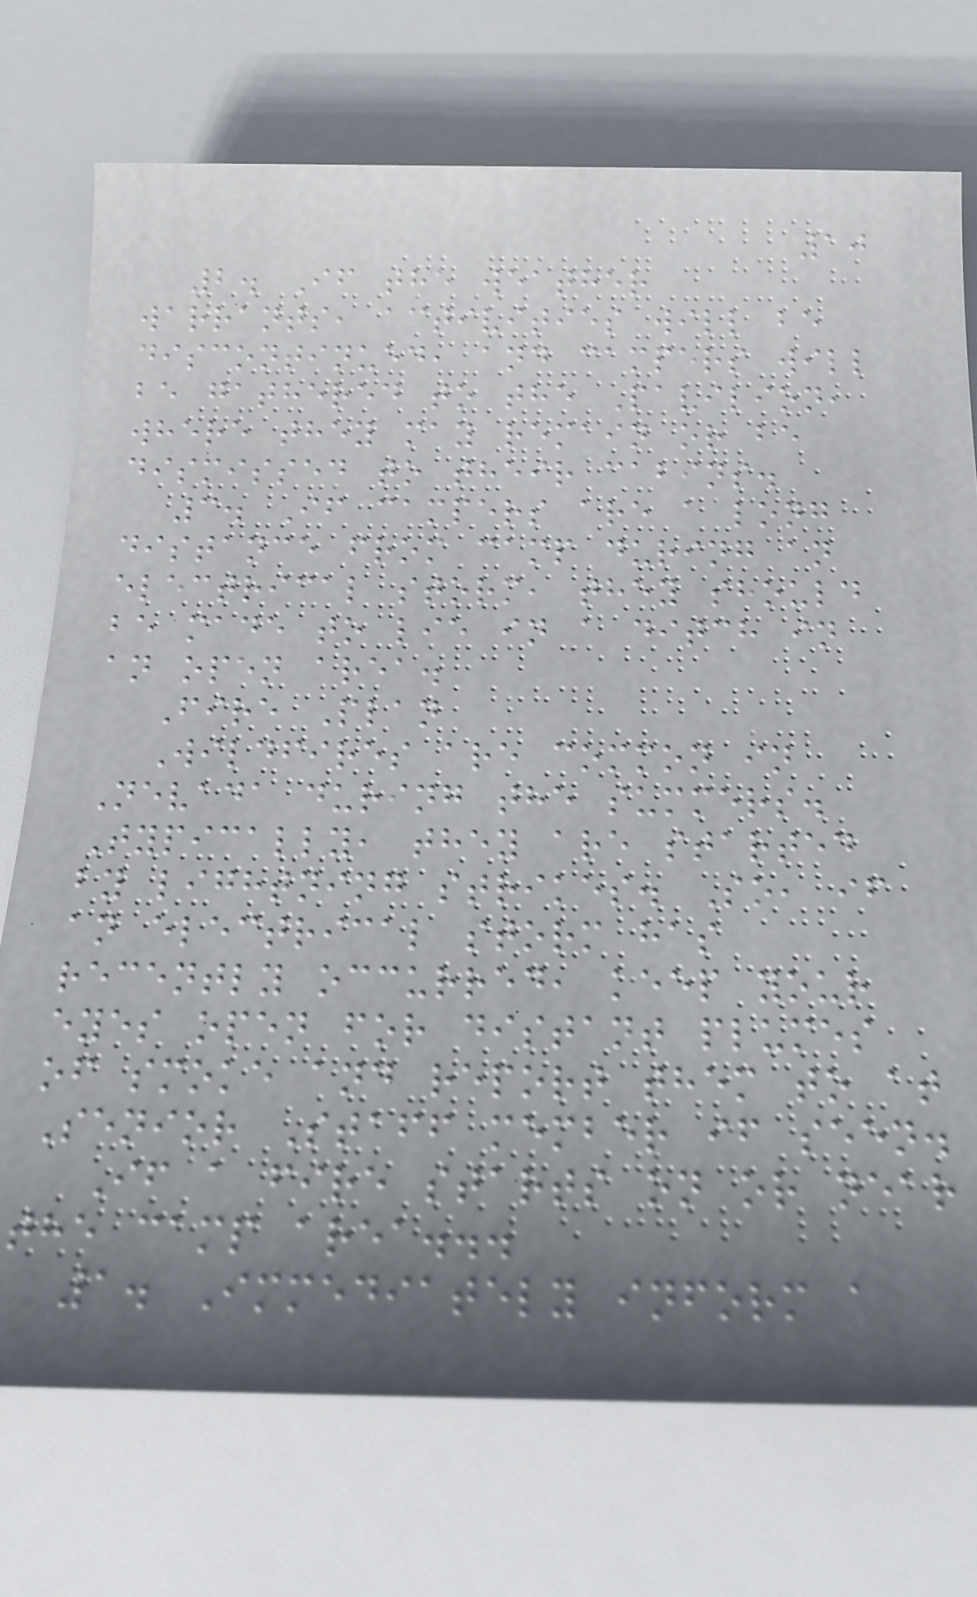10
2. If the weather
warrants, activities will be
discontinued, and campers will
be gathered to the Pavilion,
where they may remain or be
dismissed to their cabins.
3. If campers are a long
distance from camp during an
electrical storm, they should
be made to lie in a ditch in
an open area.
Fire Plan
Wildfires are common in
Nevada during the summers.
Typically, they are started
by lightning strikes. So, if
an electrical storm has
recently occurred, keep your
eyes open for distant plumes
of smoke and report them to at
Senior Staff member if seen.
If a fire starts on or near
the camp area...
1. Immediately inform a
